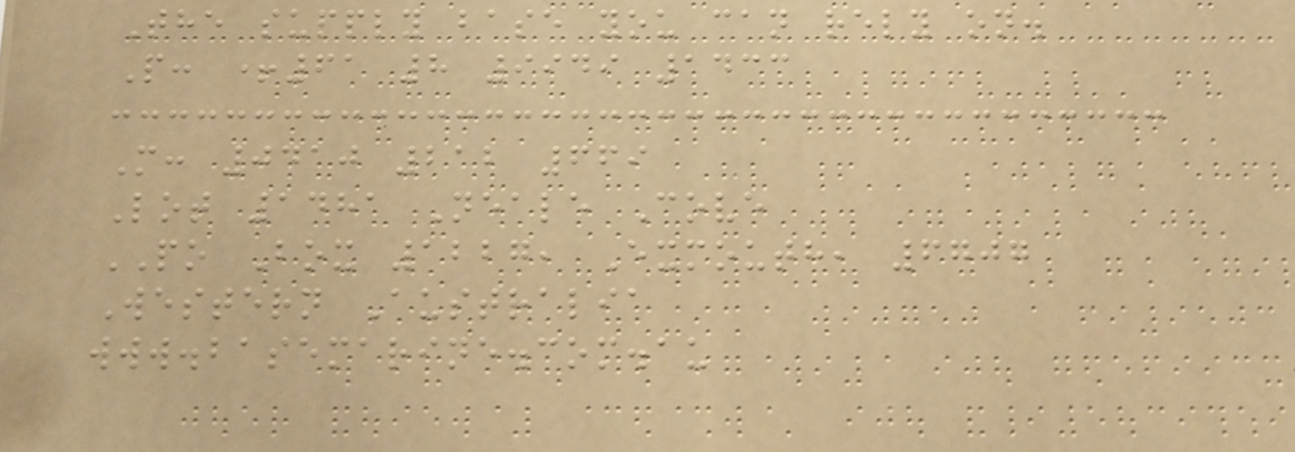The supply base you can rely on.
P: +61 8 9949 1433
M: 0410 212 669
Lot 1481 Neale Cove
PO Box 1227, Exmouth, 6707
Western Australia
www.basemarine.com.au
